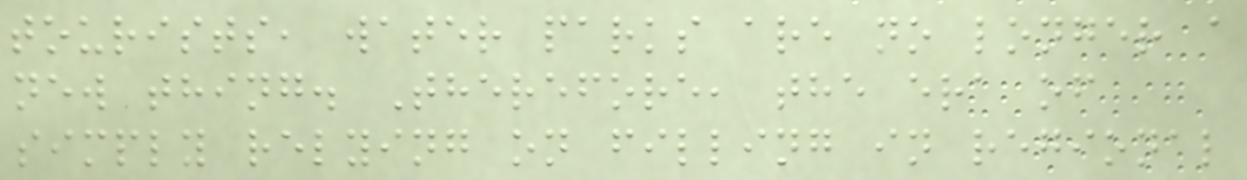tourists, water parks are no longer a
new thing. Therefore, the era of
simply relying on filling in regional
